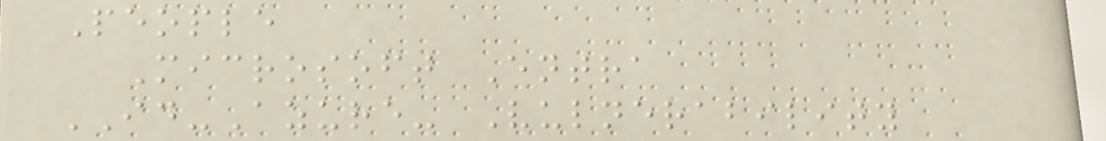People
Microsoft Entra
ID-Azure- Vulnerability
